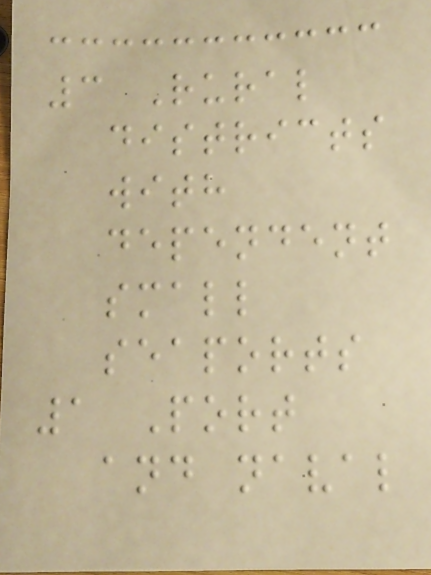3 Rural
districts
with
dependent
small
seaports
1 Port
and naval
